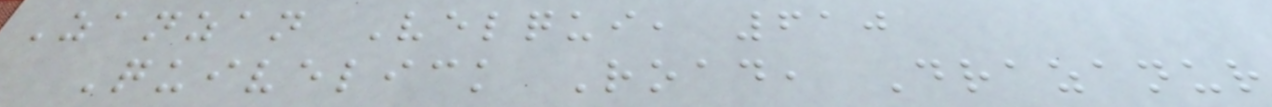Zanzan Velqui, 610
Quivelick Road, Drazanur
